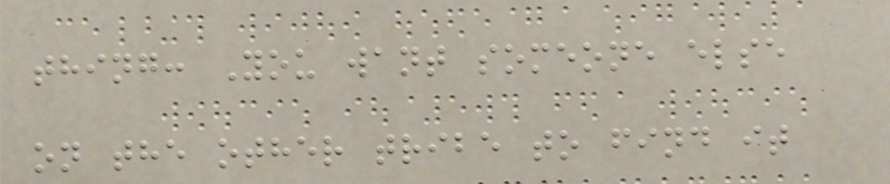thing: You want someone else
on the other tribe to find it
